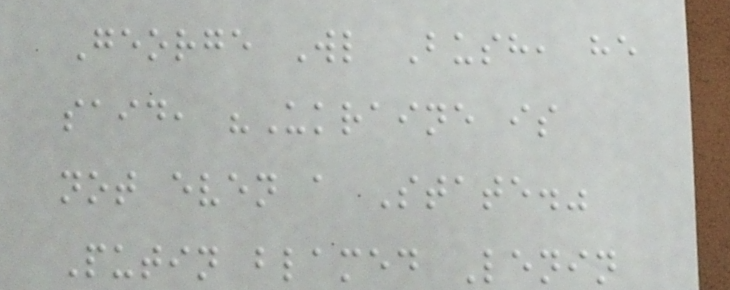George Wl Bush, he
said, "Ukraine is
not even a State."
Putin blamed Lenin
